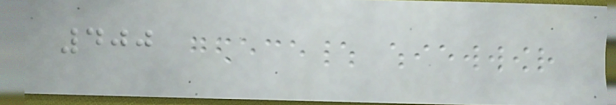400
